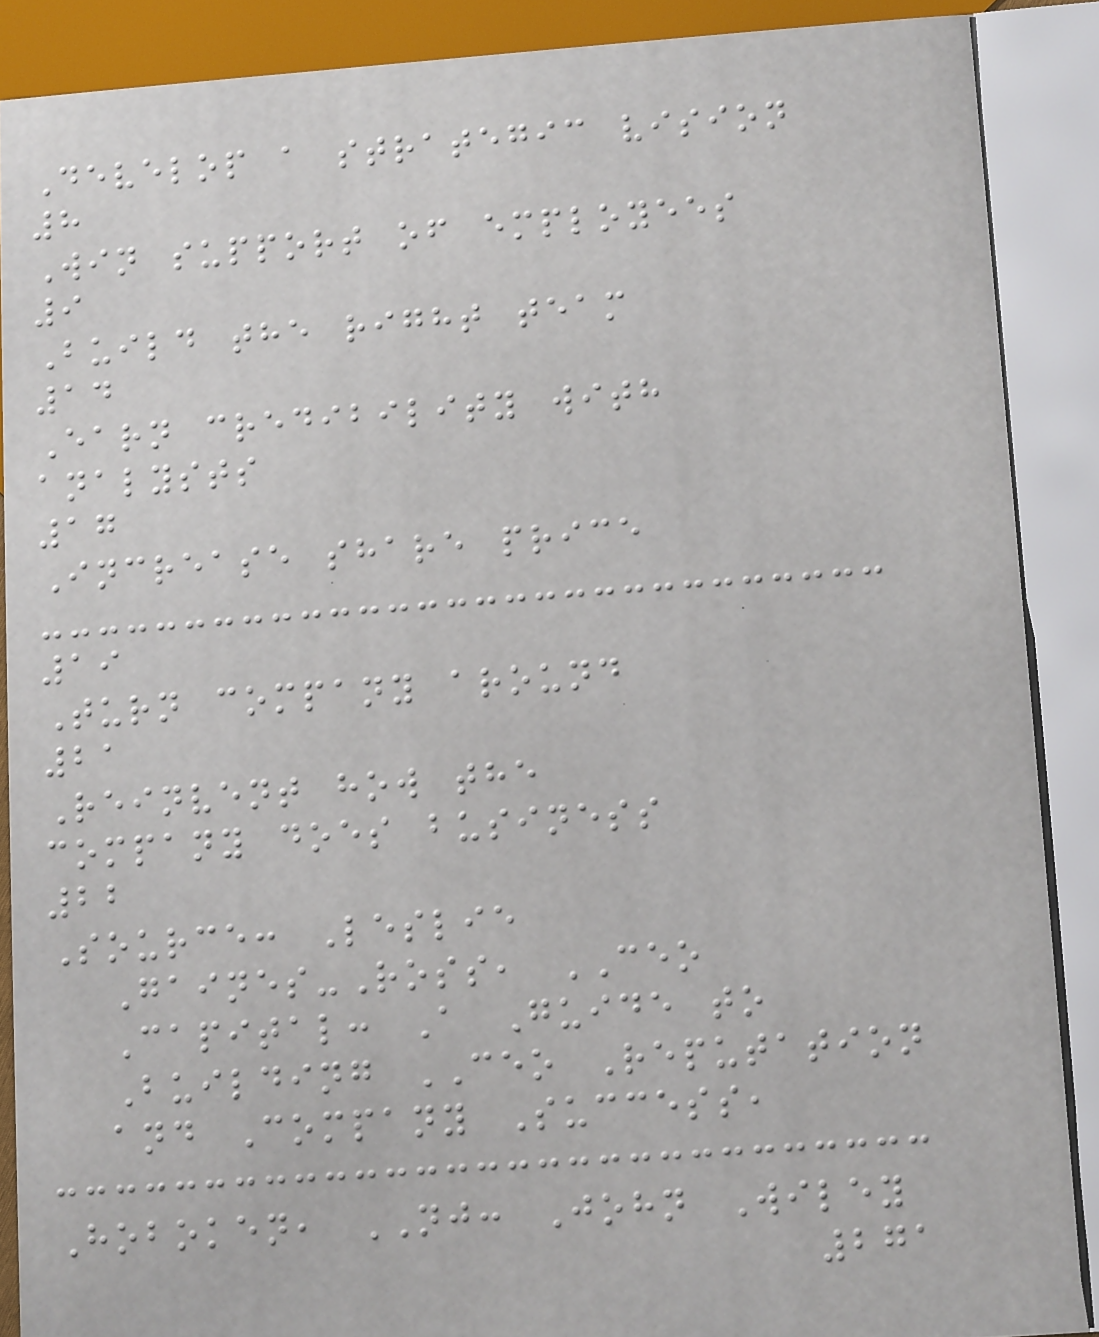Develop a strategic vision
8
Win support of employees
9
Build the right team
14
Earn credibility with
analysts
17
Increase share price
19
Turn company around
21
Reinvent how the
company does business
22
Source: Leslie
Gaines-Ross, CEO
Capital: A Guide to
Building CEO Reputation
and Company Success,
Hoboken, NJ: John Wiley
271
